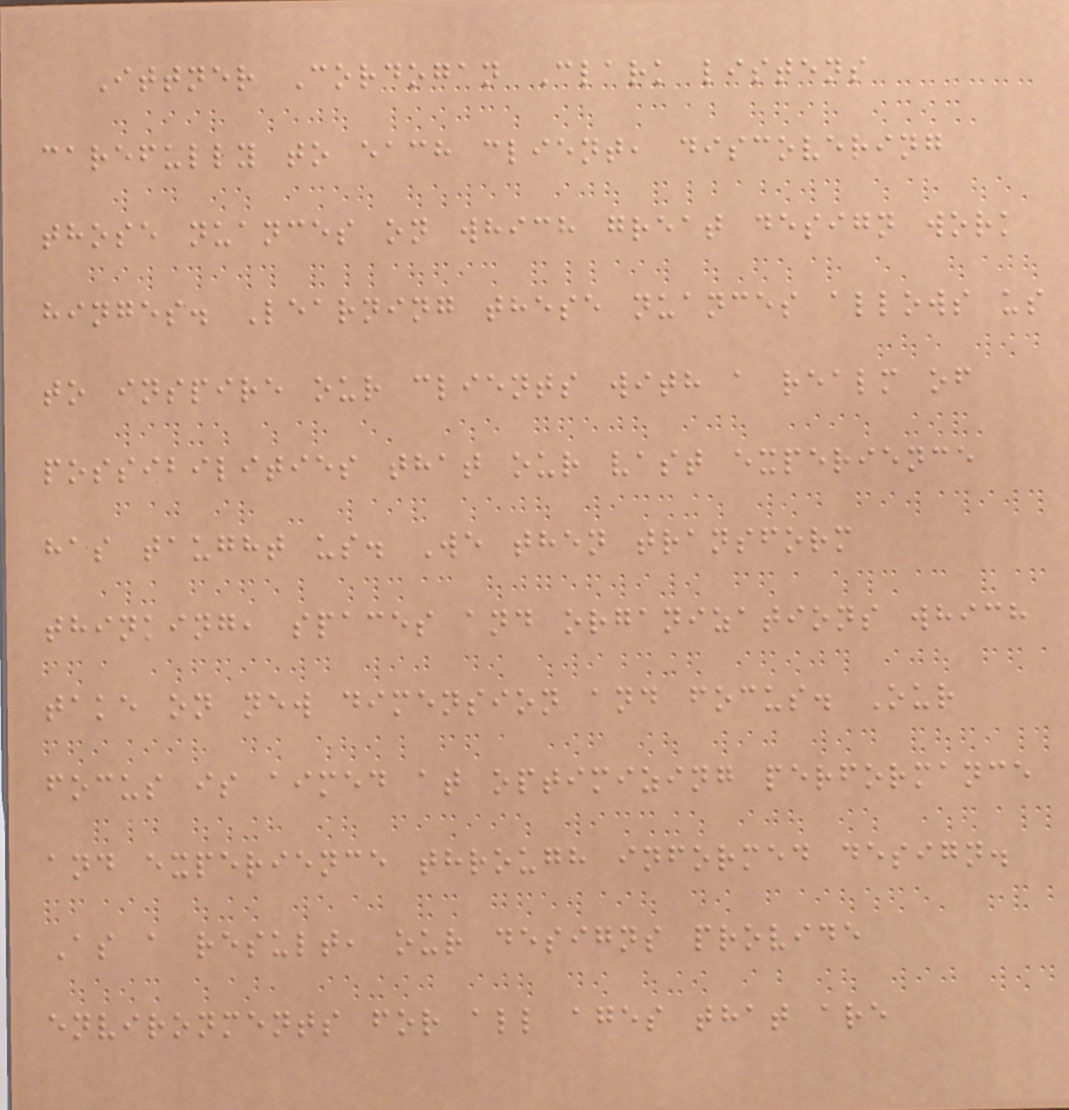Ittner Cordogan Clark listens
carefully to each client, discovering
those nuances on which great design work
hinges. Learning these nuances allows us
to inspire our clients with a realm of
possibilities that our vast experience
has taught us. We then transform
thinking, spaces and organizations which
take on new dimension and focus. Our
focus is aimed at optimizing performance
and experience through informed design.
As a result, our designs provide
environments for all ages that are
